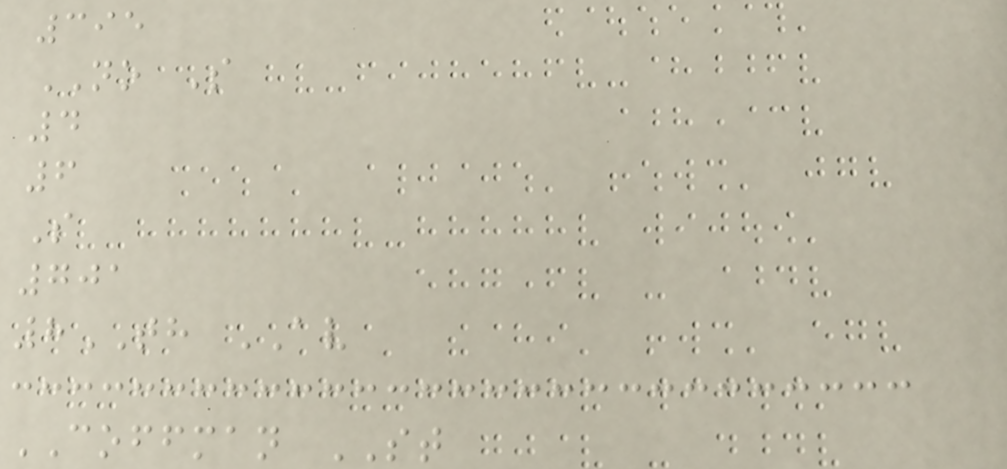395
NO S
4
6
S
701
8TH AV
COFFMAN ST
